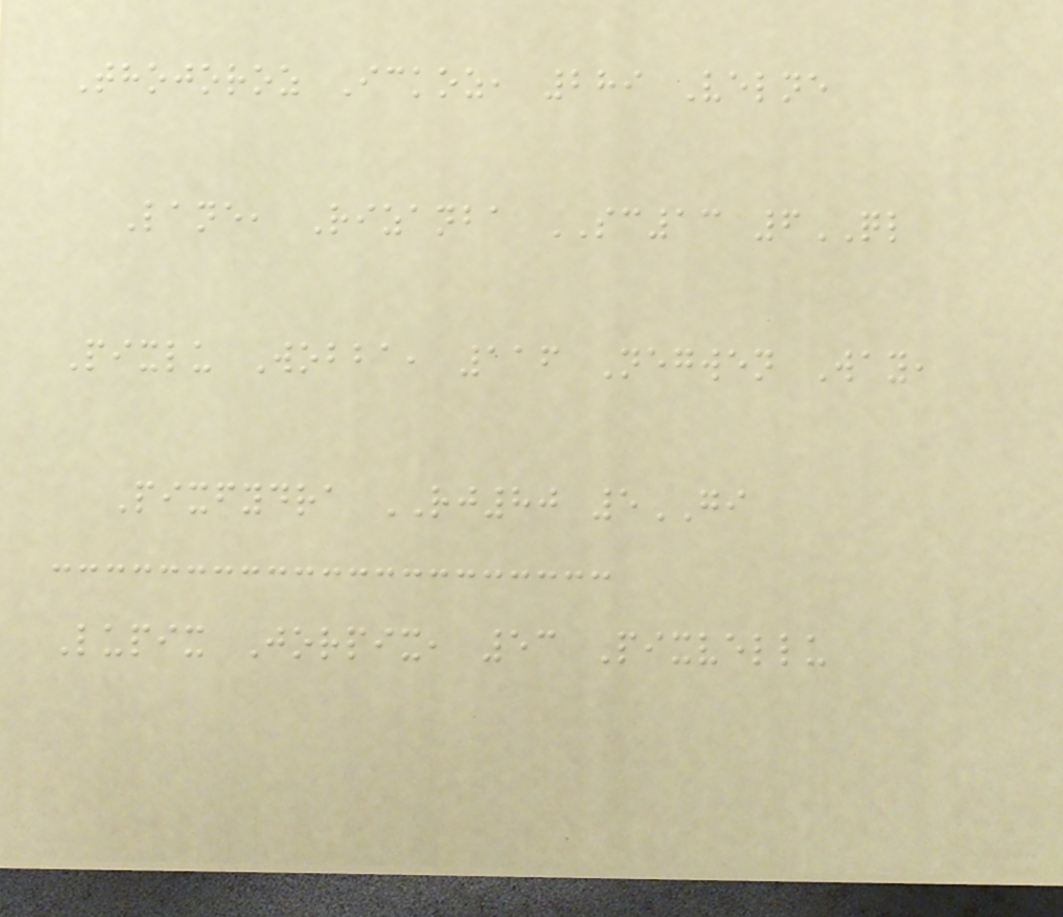Thojoroz Ickoz, 289 Velne
Lane, Rizanba SC13 6QL
Pixlu Wobba, 116 Negwen Way,
Pixfydra RJ80 5GI
Lupix Jorpix, 53 Pixvellu
